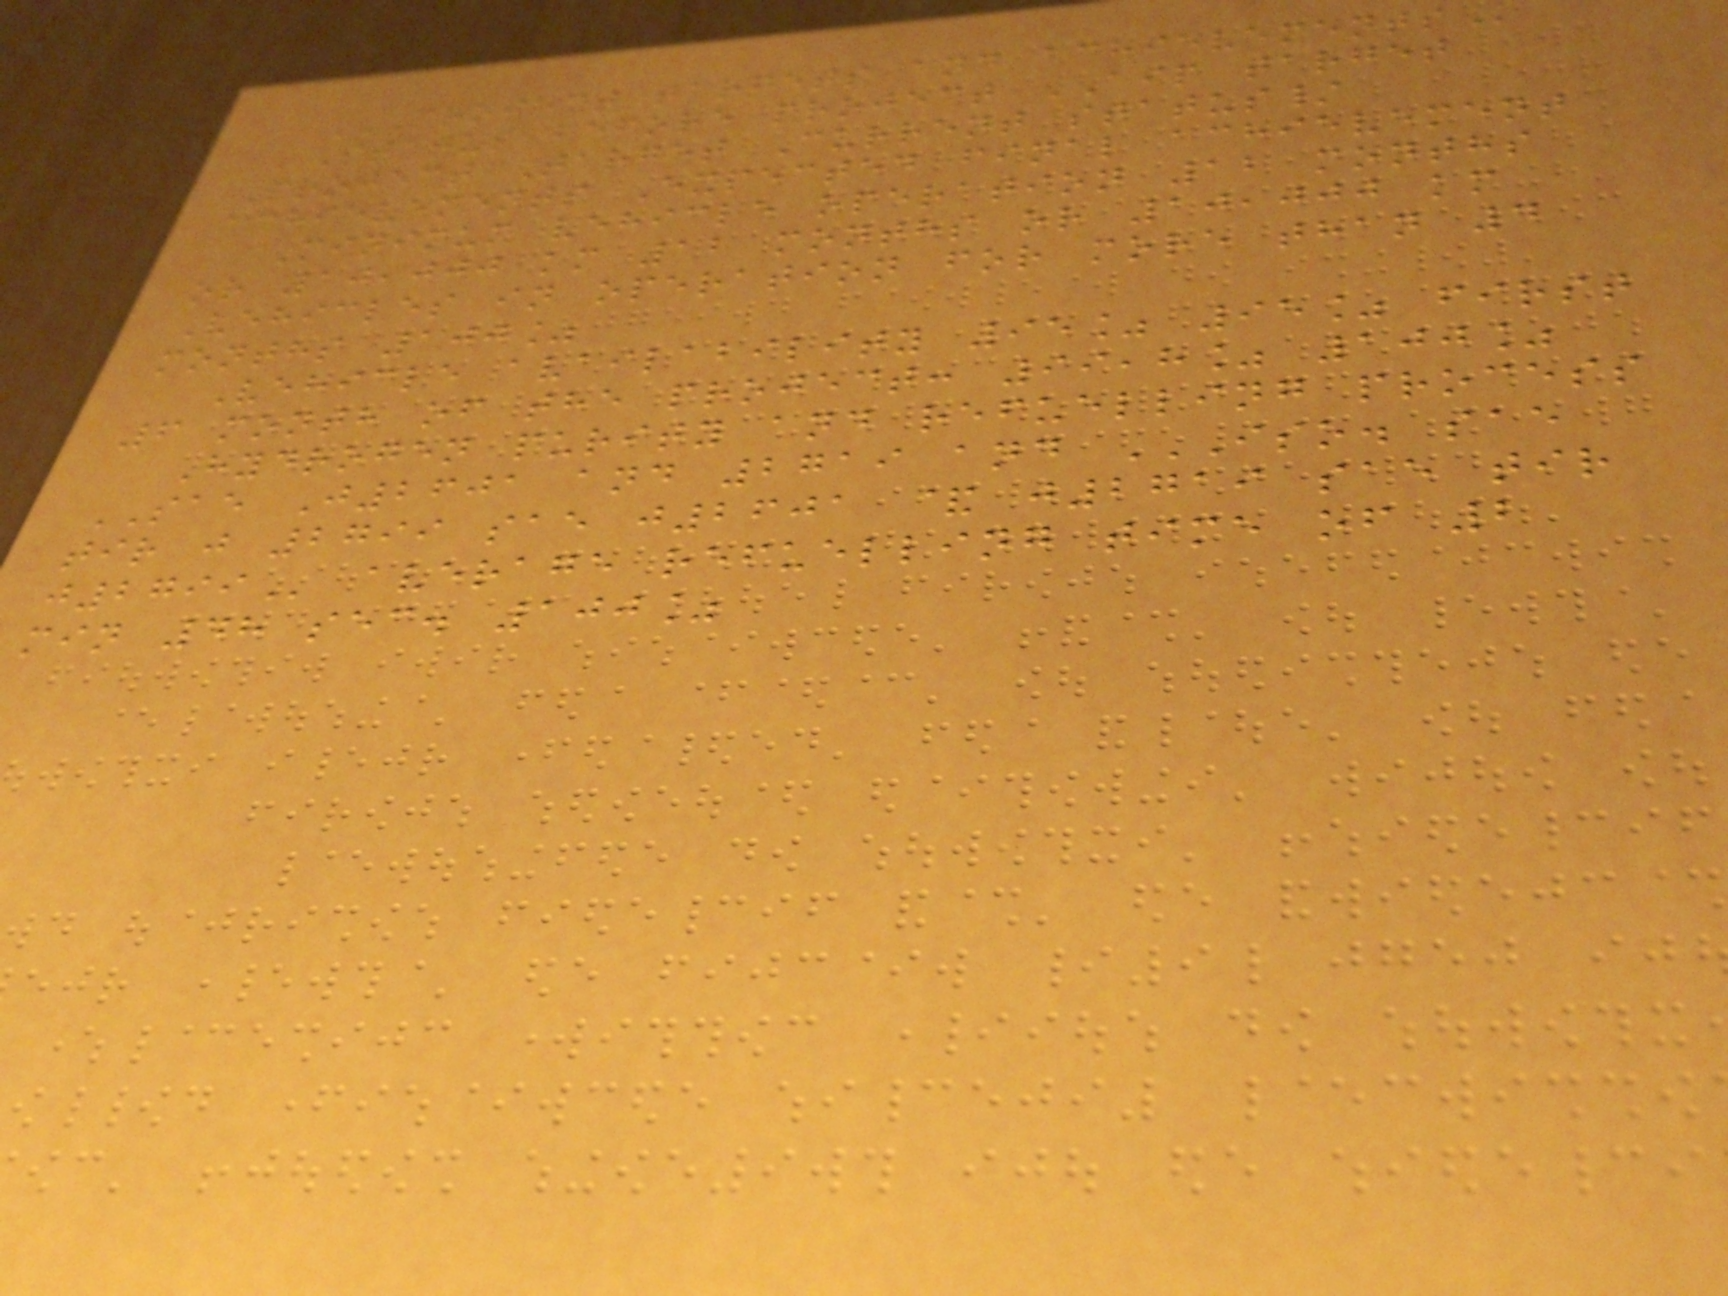Status before project AIP target
Project Target Current status/
achievements Expected final achievement
Minimum vehicle operation 12 months
or 10,000 km 12 months or 10,000 km
Vehicles in operation for more than 4
months 100%
Vehicle availability 95% 95% first
6 month of the project: 99,8% 100%
Hydrogen purity and refuelling process
SAE J2601 and 2719 and ISO. SAE
tir j 2799 sae j2601 & j2719 sae tir
average refuelling time of 2
min 48 sec. 100%
